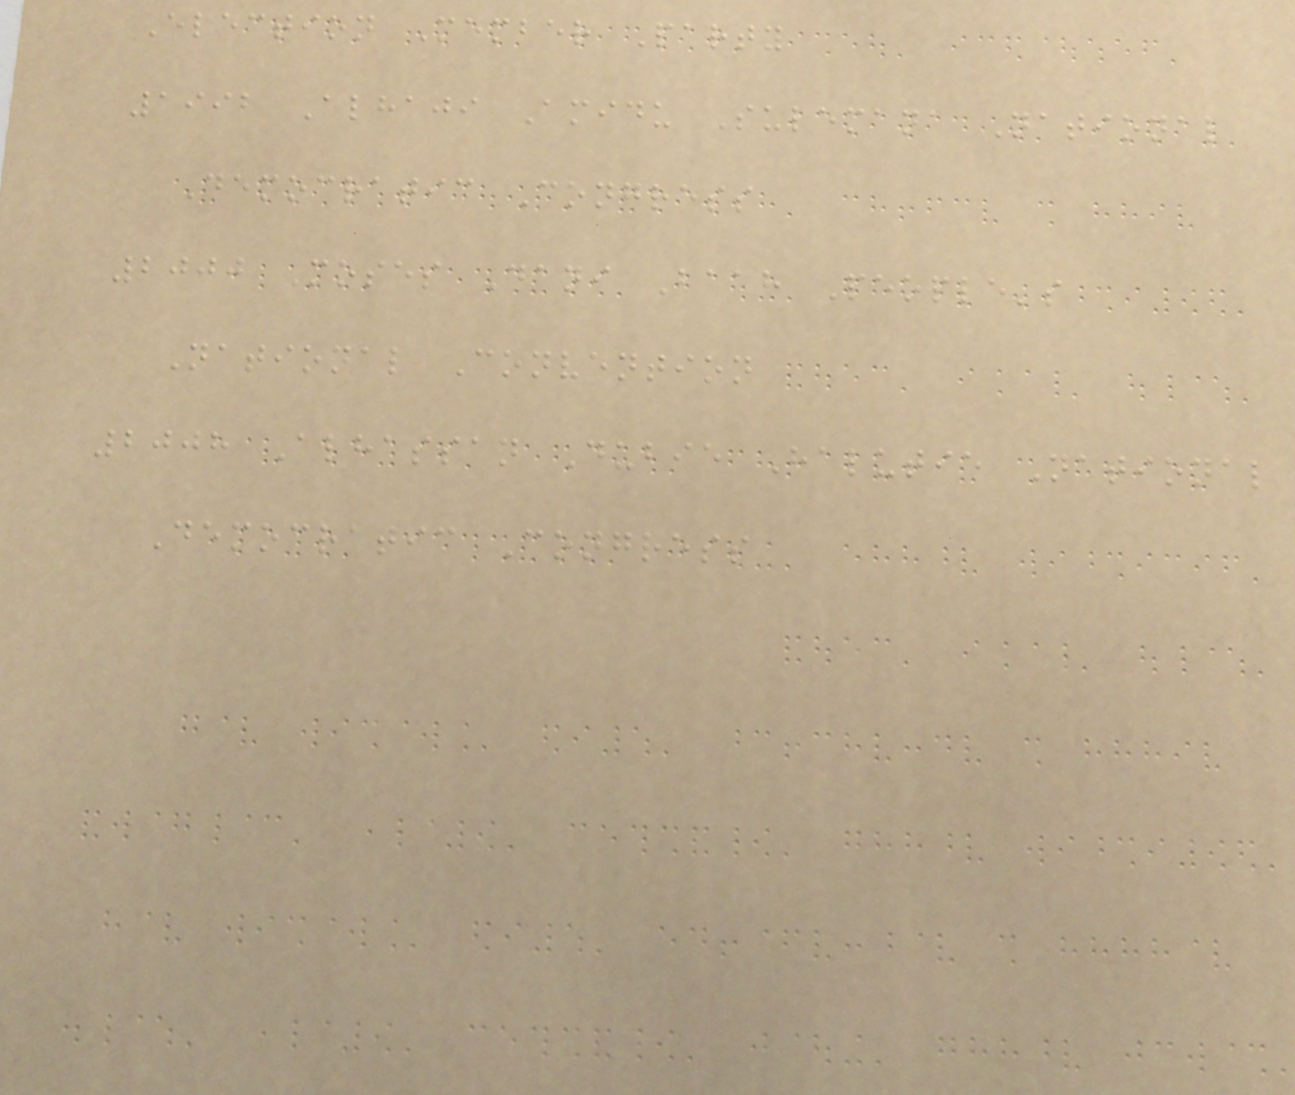Election Member Party
1992 Alhaji Amidu Sulemana National
Democratic Congress
2000 Moses Dani Baah People's
National Convention
2008 Alhassan Dubie Halutie National
Democratic Congress
